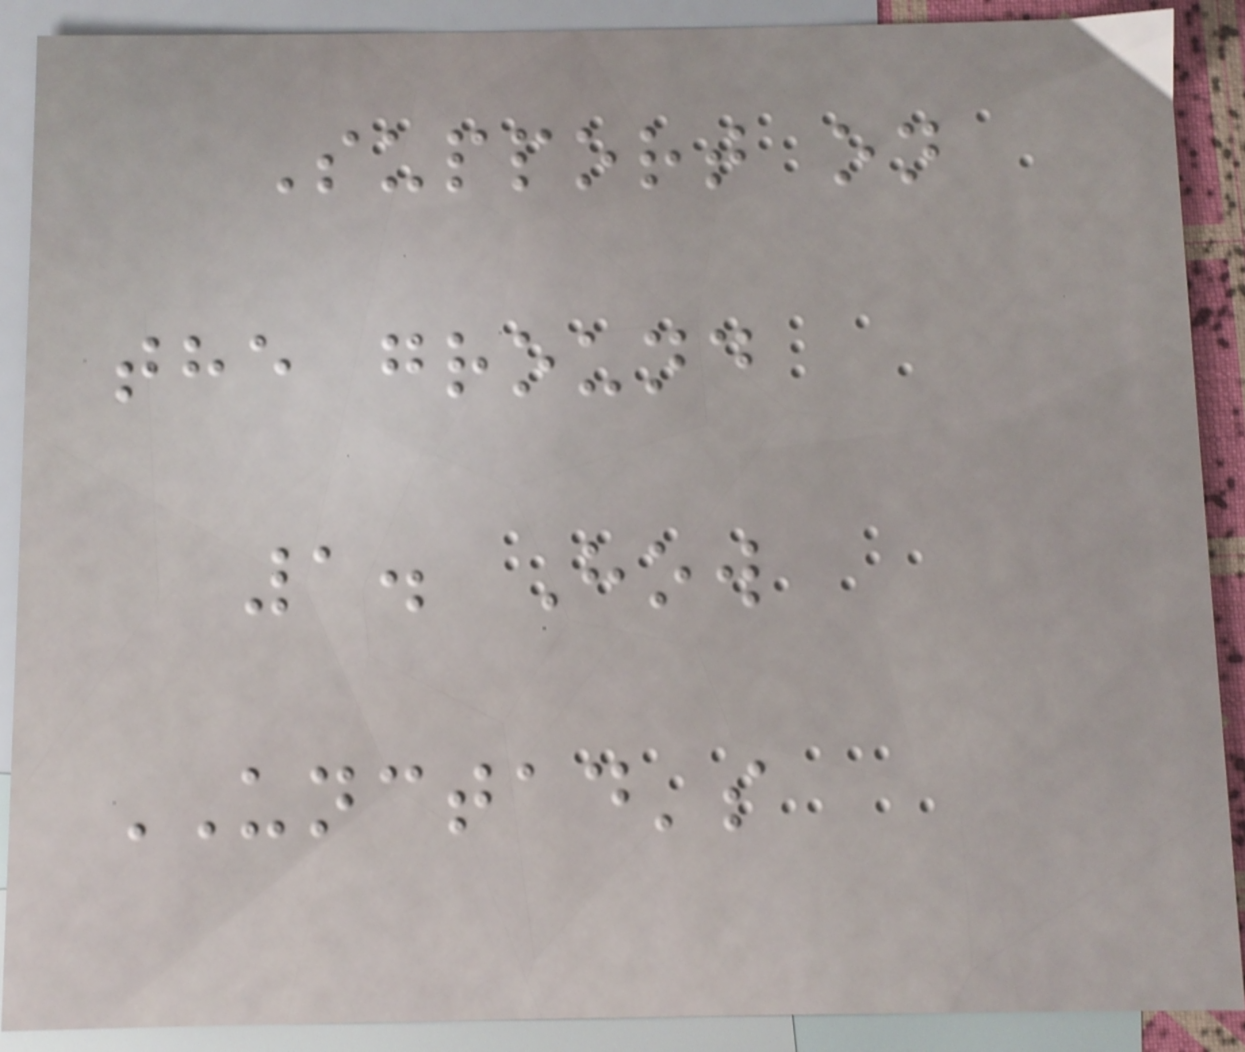Support on
the ground
1. How
UNCTAD's
